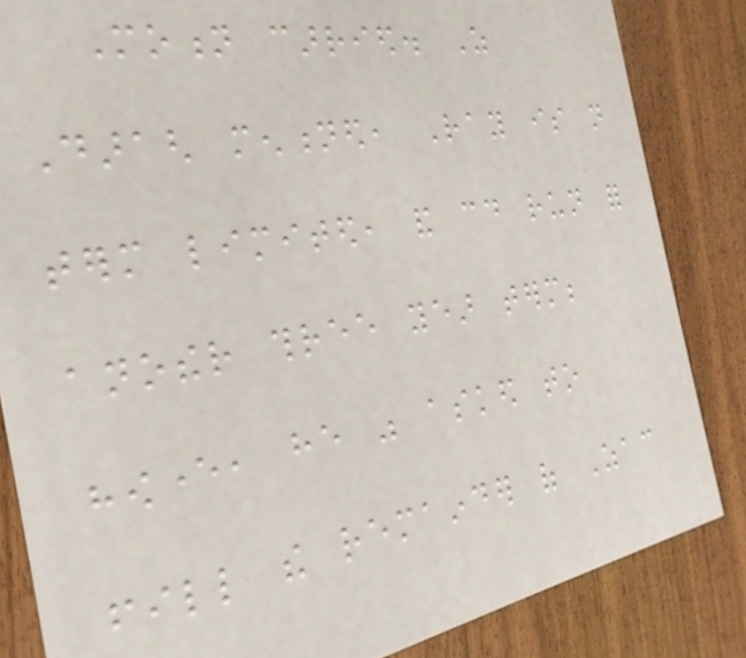Motion carried. As
Daragh mentioned, Ray is not
term limited, and could run for
another three year term;
however, he was asked to
fill the remainder of Zac
